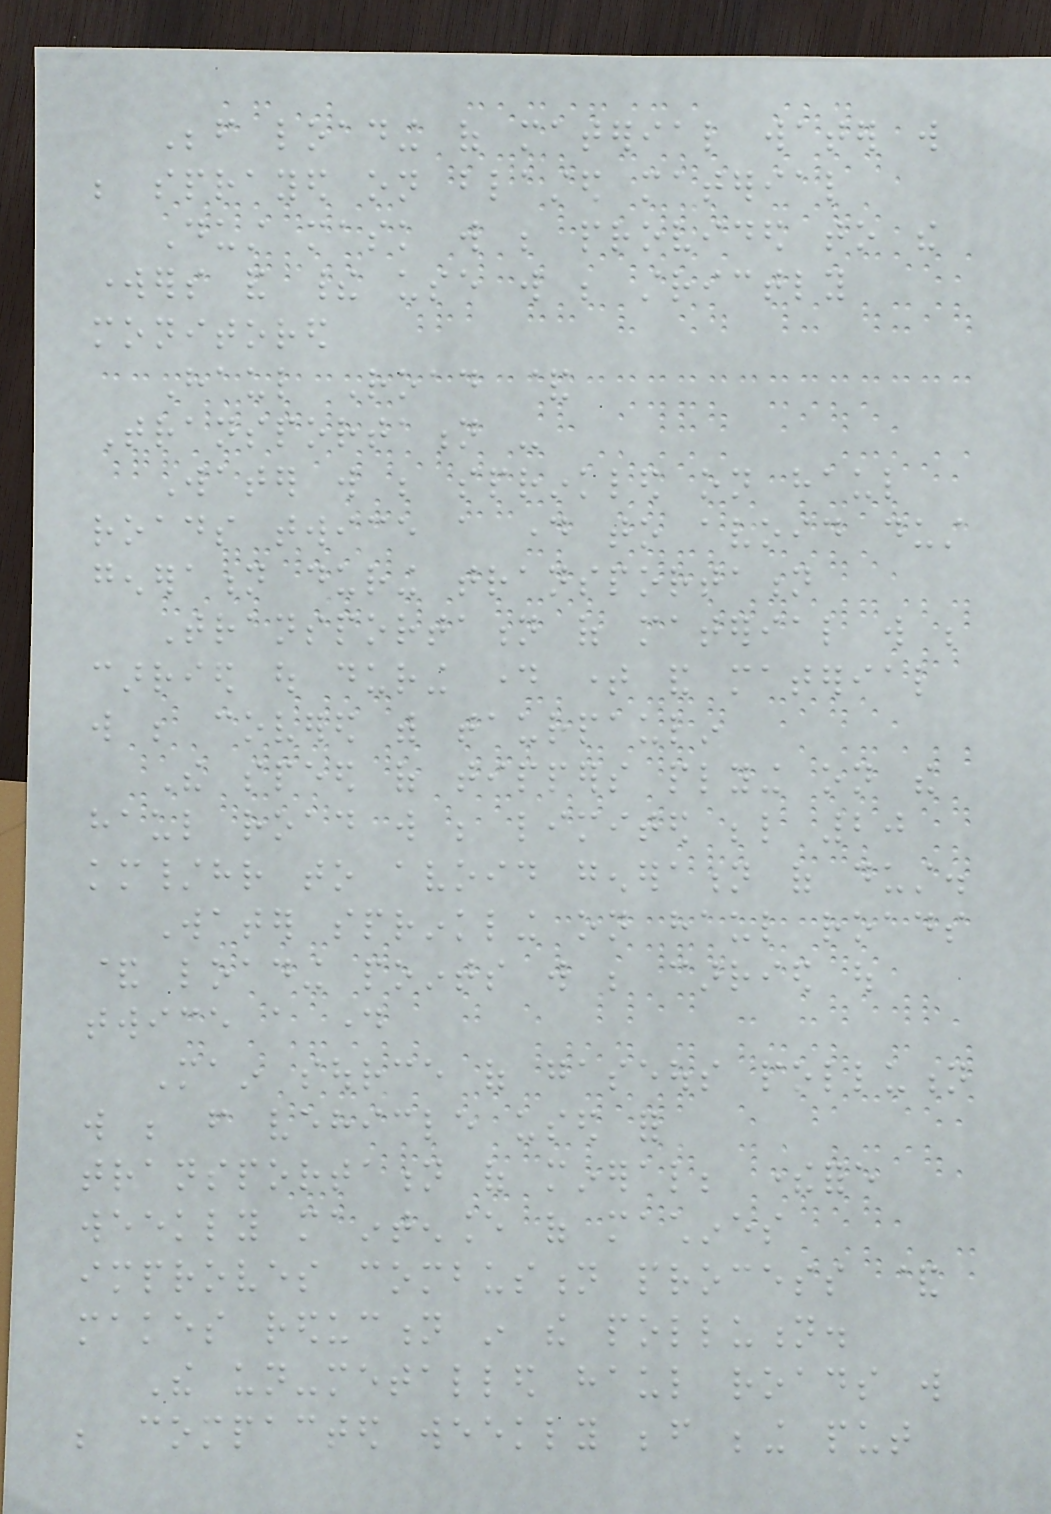Before loading of material water will
be sprayed on blasted material
Dust mask will be provided to the
workers and their use will be strictly
monitored
Haul Road &
Transportation -
Water will be sprinkled on haul
roads twice a day to avoid dust
generation during transportation
Transportation of material will be
carried out during day time and material
will be covered with taurpaulin
The speed of tippers plying on the
haul road will be limited below 20
km/hr to avoid generation of dust.
Water sprinkling on haul roads
& loading points will be carried out
twice a day
Main source of gaseous pollution
will be from vehicle used for
transportation of mineral; therefore
weekly maintenance of machines
improves combustion process &
makes reduction in the pollution.
The un-metalled haul roads will
be compacted weekly before being put
